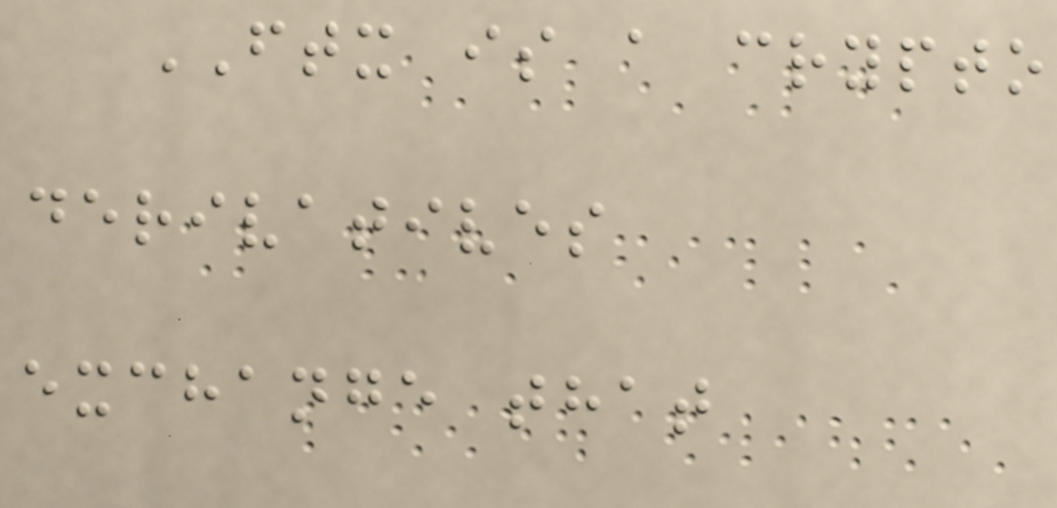FTX is a crypto
derivatives
exchange that
